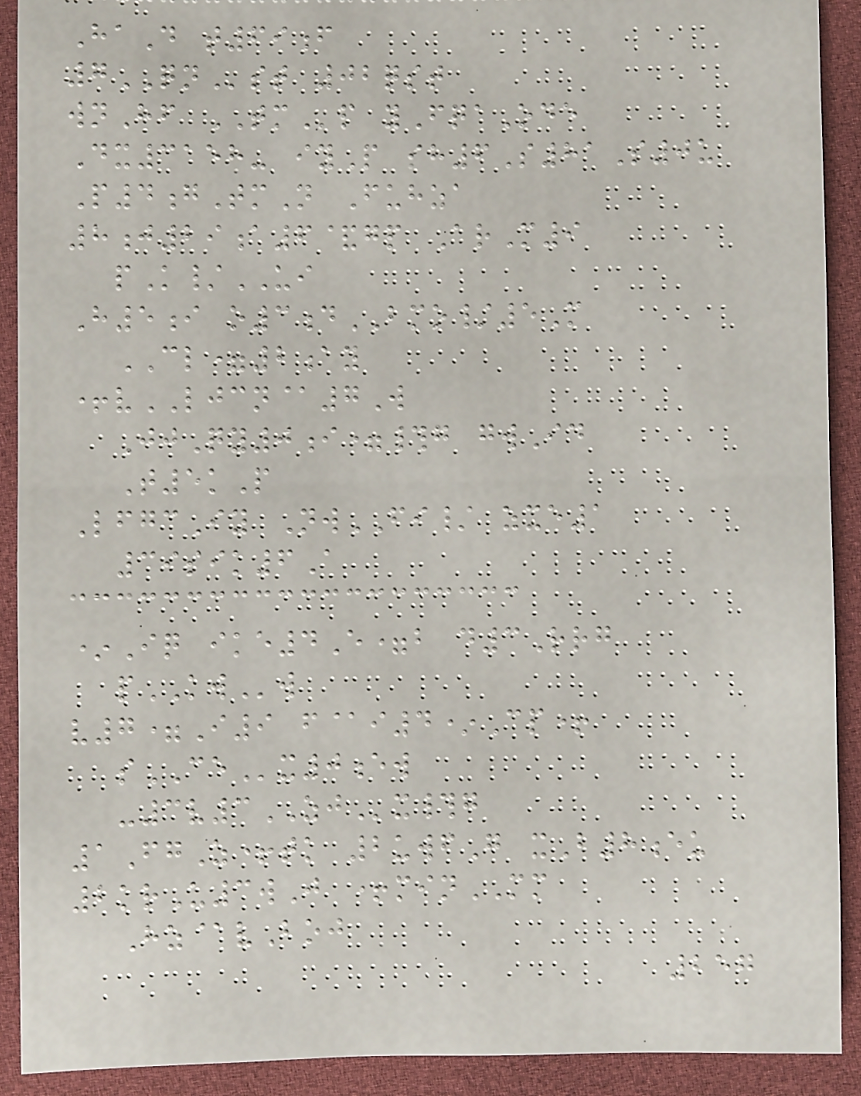HaD t69f
7QNst 02qst
wnHf TMp yFqaOde
Dx3158- iyP sh6S81S0u
P4gTmN Fuhza
8j29a6&gp ArM9
pK/UI
H5i o3dBMO/5M
CL=2ay
+vLJCN@7W
JjQy0i=#g gwId
T5kP
LfgcIy NwFI/ zxe1
39sik6A
*Iq ike4E=b d3Rrg
pKWw
v7=I9 f@i4*Cp+
sCEx0ew
-3v3ZJx#g
1FgZ+tk 2uwfG xB8eu
2krU3wJ +minMM
Hz@vBoj
257
